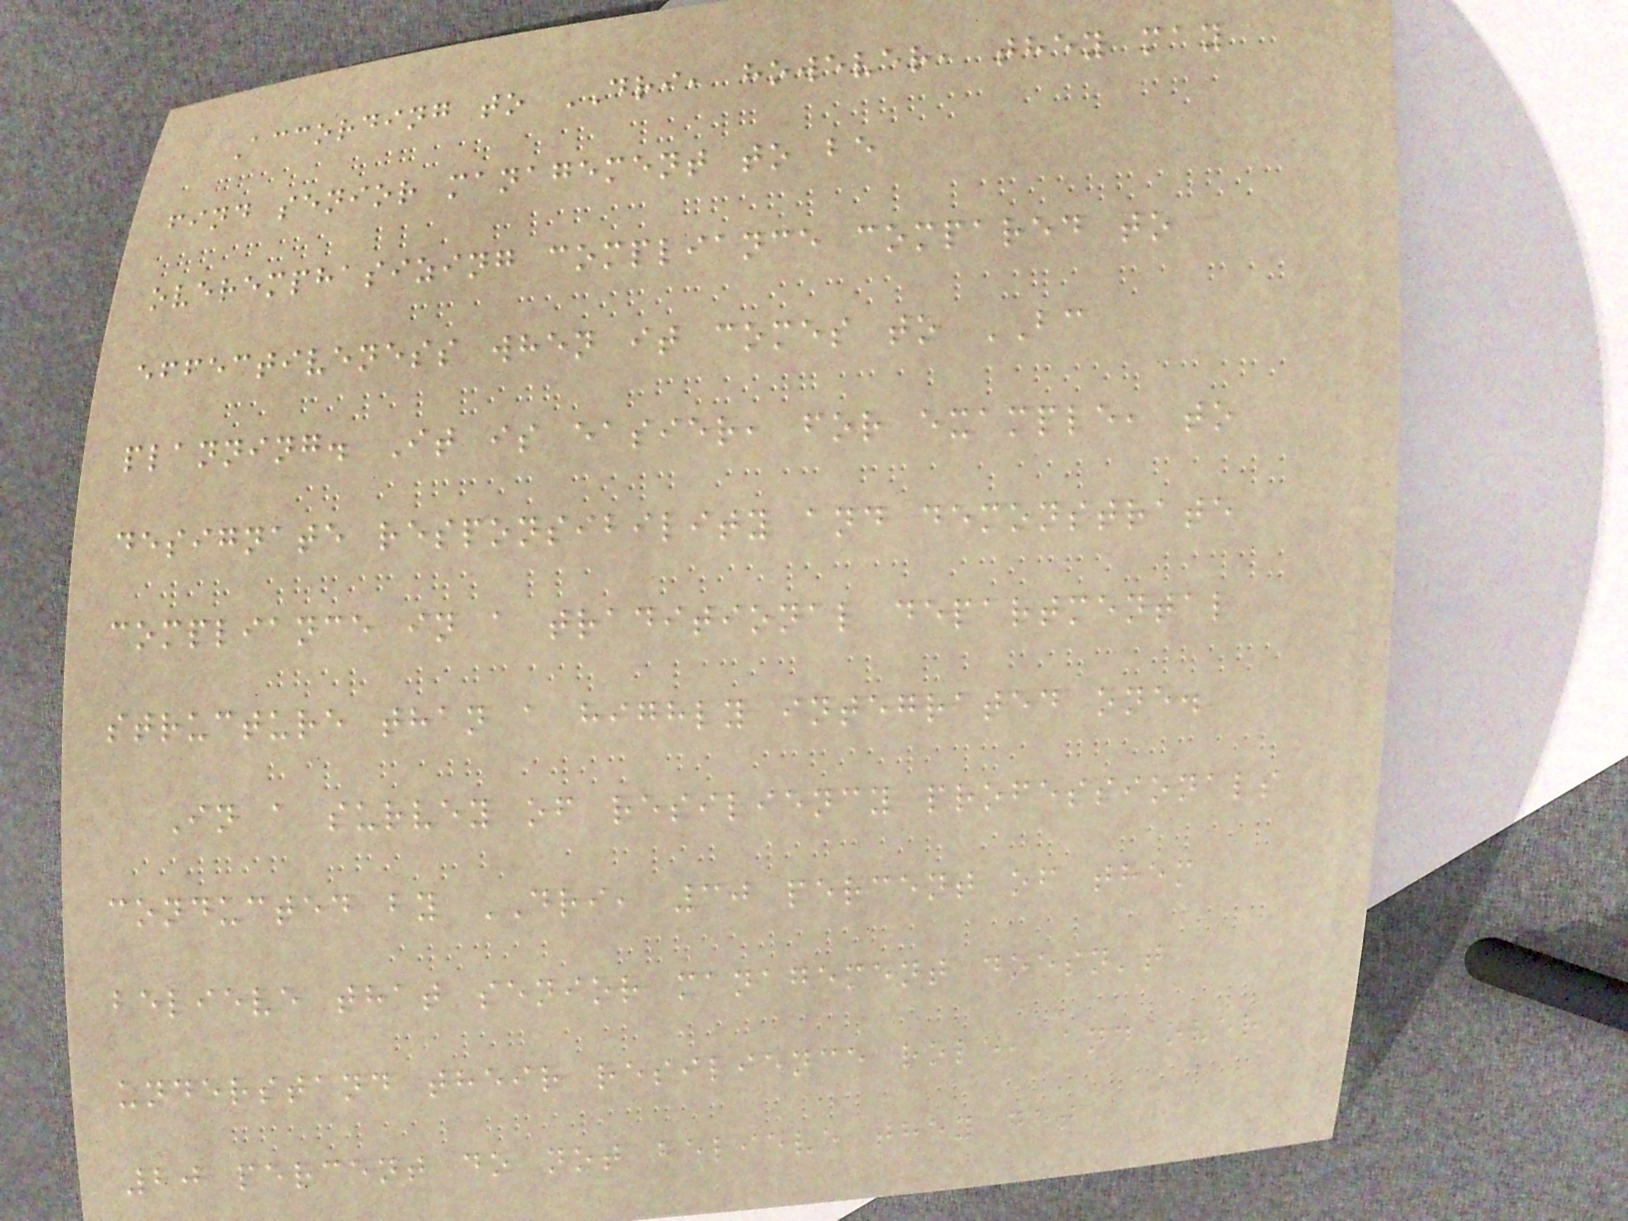According to DRI, however, they may
find senior management to be
overemphasizing compliance compared to
effectiveness when it comes to BC
planning. It is easier, for example, to
designate responsibility and demonstrate
compliance in a traditional departmental
structure than a highly integrated one.
In a survey of resiliency professionals
conducted by DRI, 30 percent of them
believe that senior management doesn't
understand their resilience role, and over
20 percent do not believe they get
